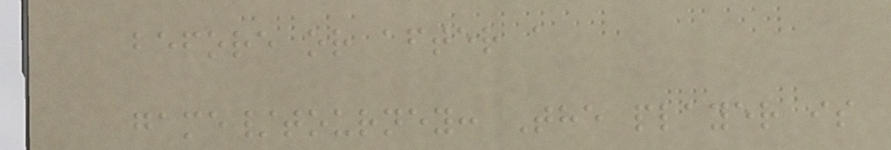before or after a
game/tourney: The player is
